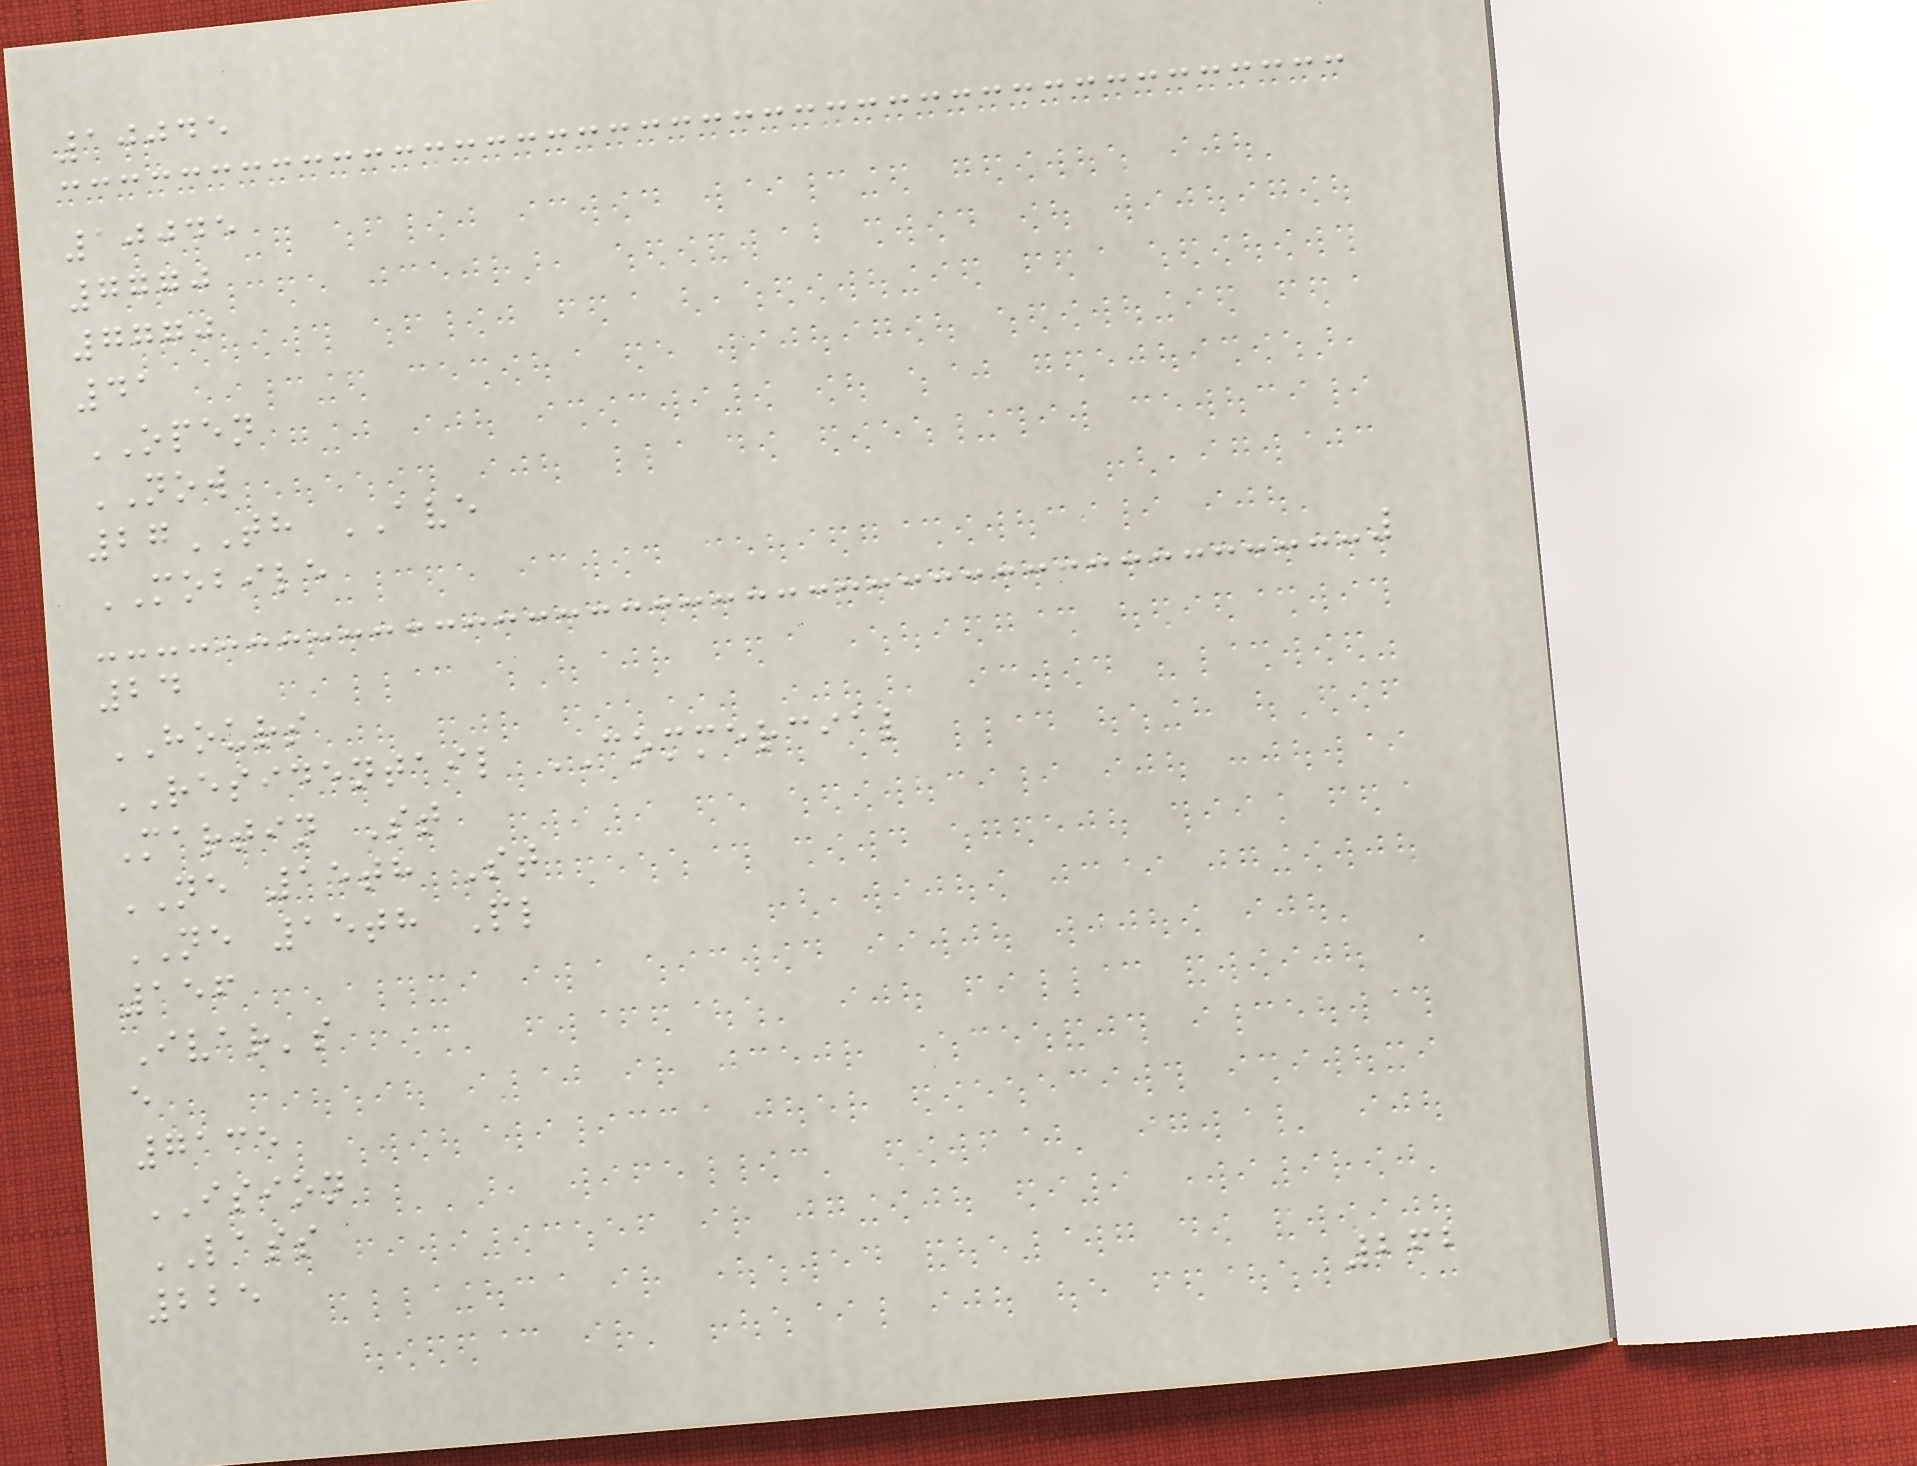10045
10045
7770
7770
41
OPEN
NOW
27TH AVE
MOBILE
24
HOURS
RESIDENTAIL COMMERCIAL
Martin St
NE 15th St
NE 15th Pl
156
Ivar's
e
7135
ISION
LASS
225
262
